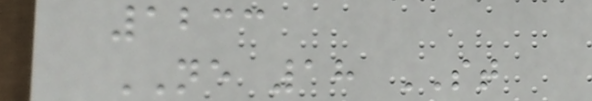1233
NE 18 ST
